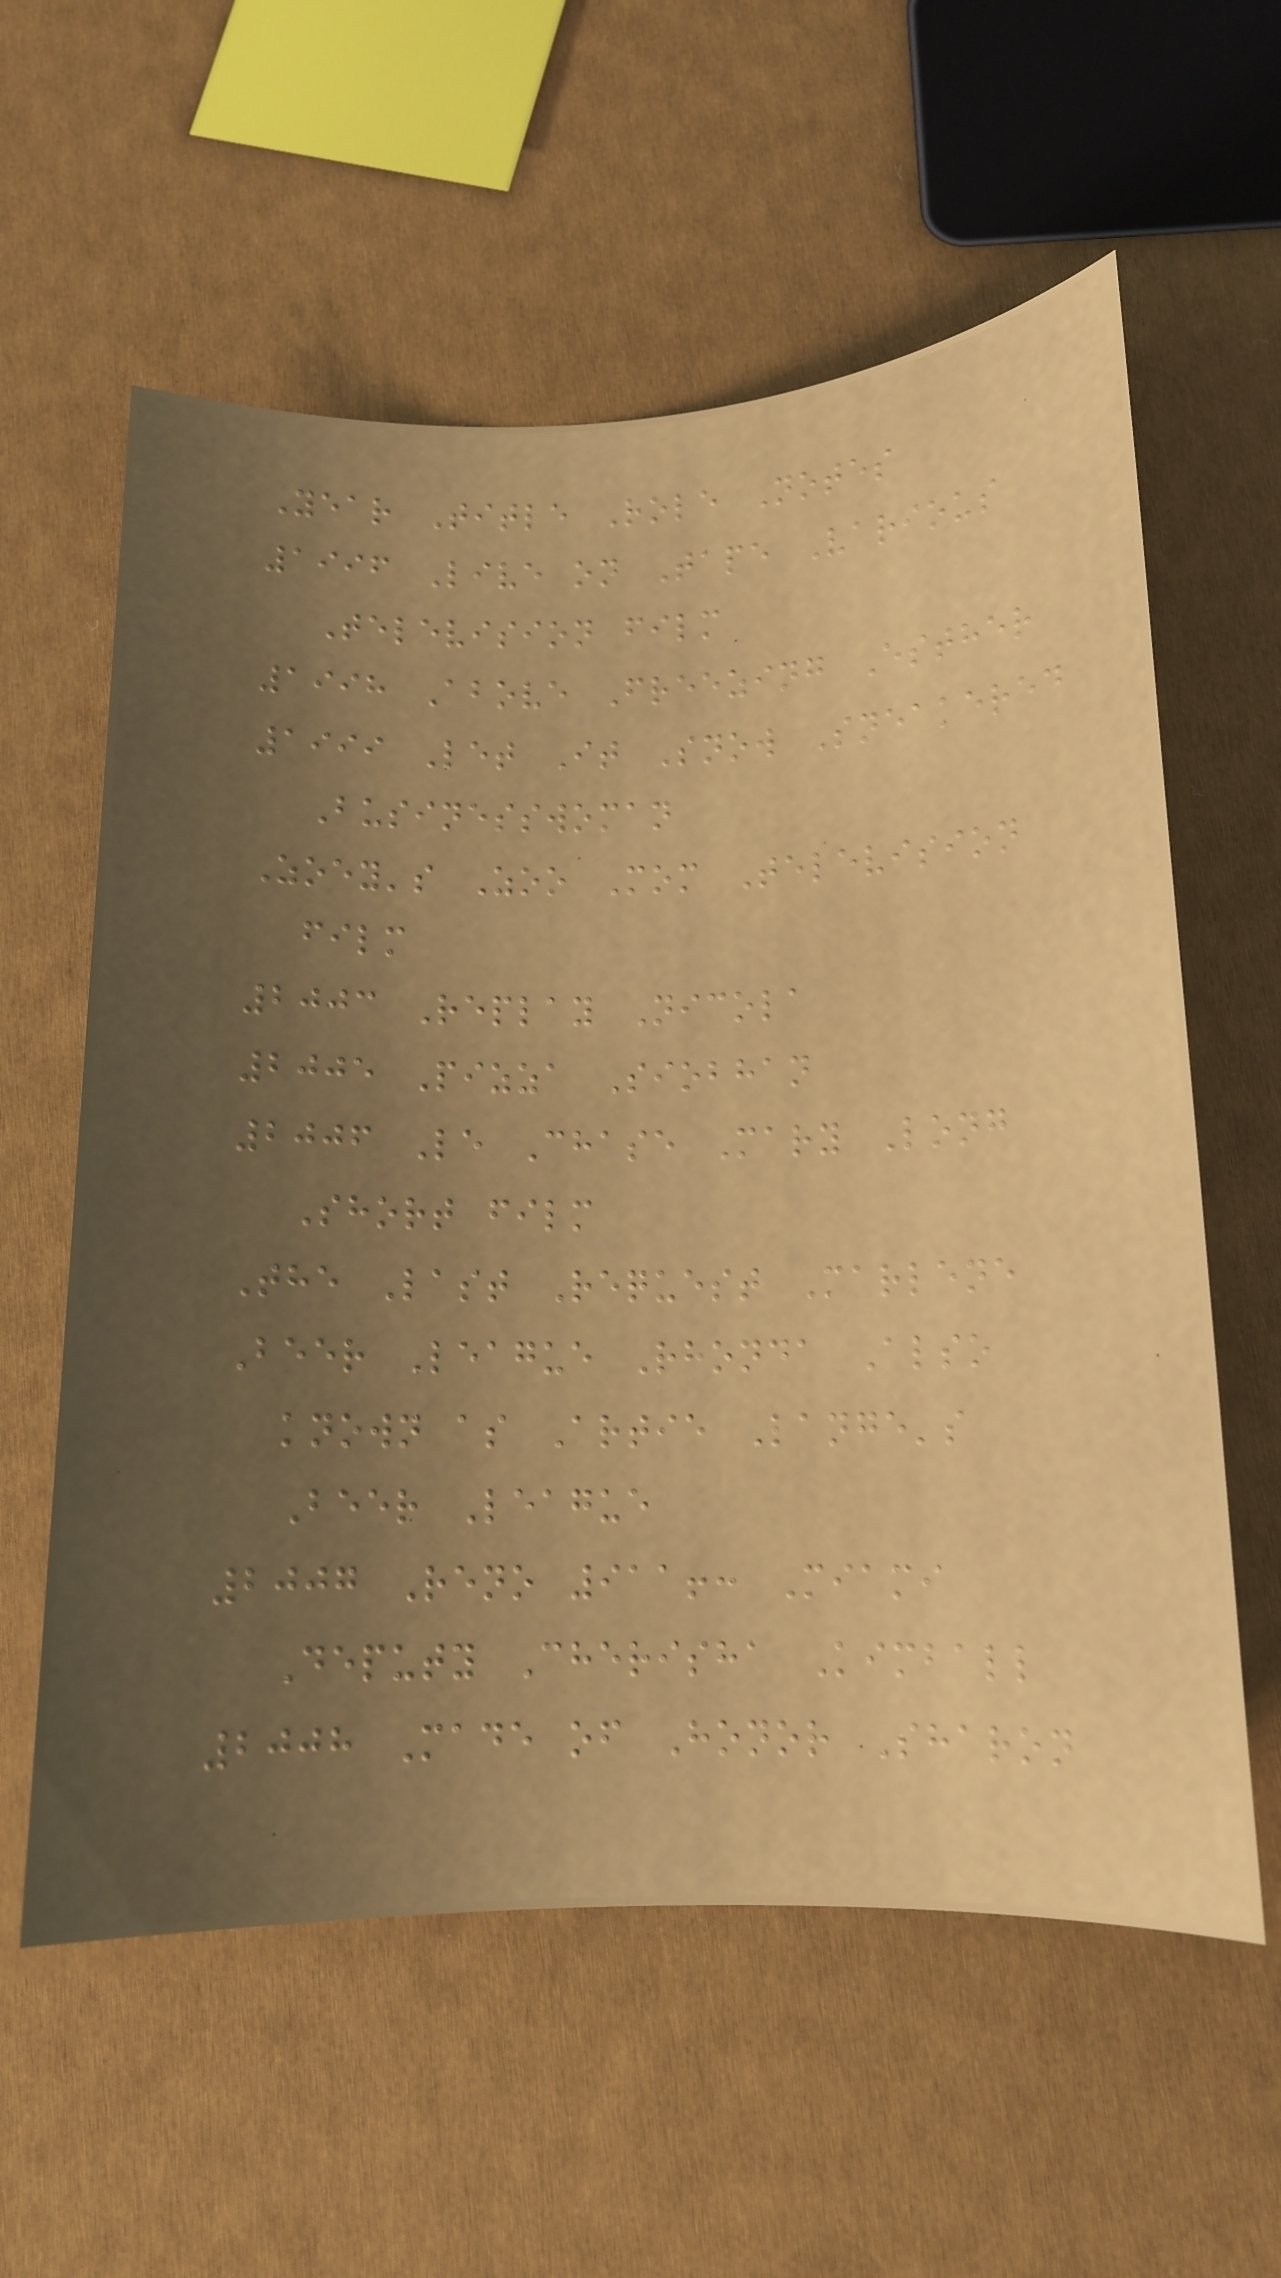Year Title Role Notes
1996 Live on Tape Various
Television film
1998 Above Freezing Esther
1999 Let It Snow Sneakered
Businesswoman
Zoey's Zoo Mom Television
film
2003 Replay Nicola
2005 Pizza Siobhan
2006 Le Chase Mary Long
Short film
The Last Request Marlene
Beer League Rhonda Also
known as Artie Lange's
Beer League
2007 Reno 911!: Miami
Deputy Cherisha Kimball
2008 Made of Honor Sharon
